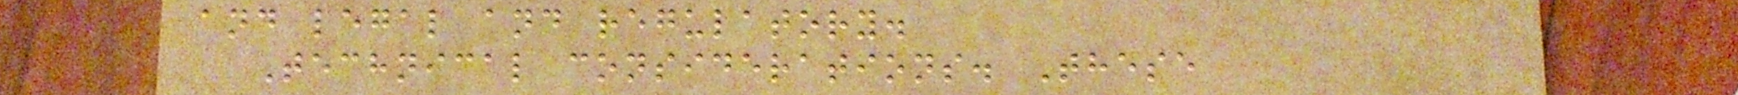and legal and regulatory.
Technical considerations. These
